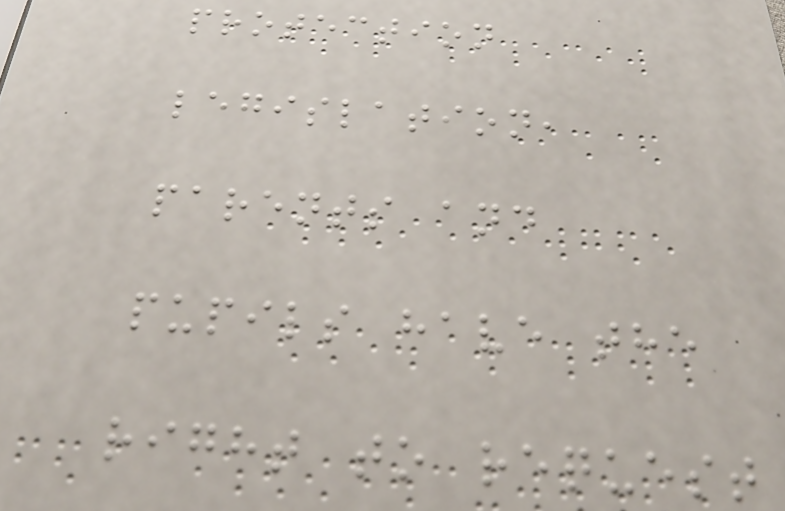protection
legislation,
parents and
pupils have the
right to request
